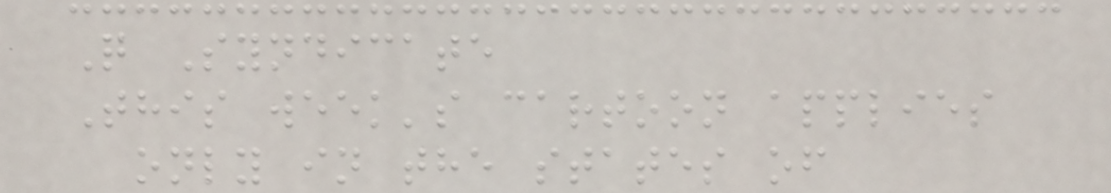Q Syndicate
This week's cartoon applies
only in the states of
